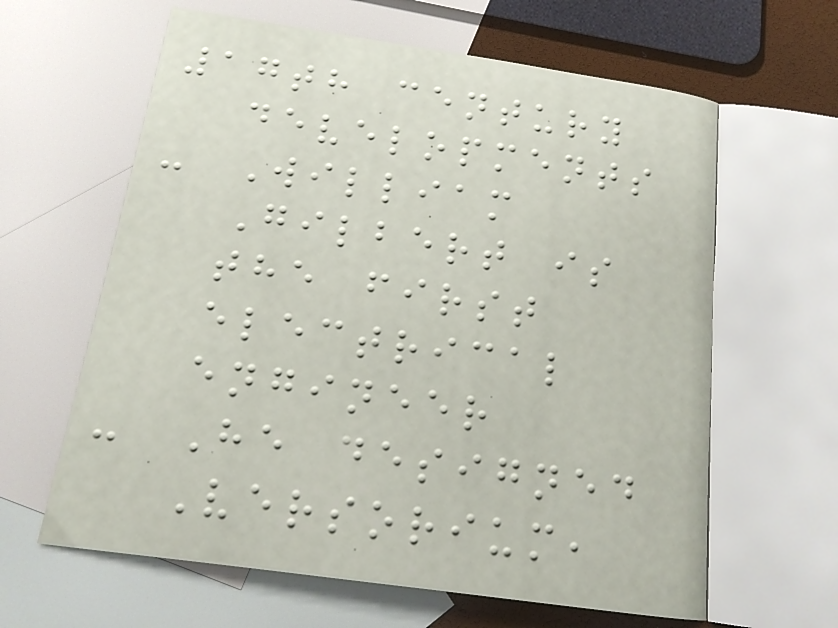17th century
developments
- William
Gilbert is
the first
electrical
engineer
- He designed
Versorium,
